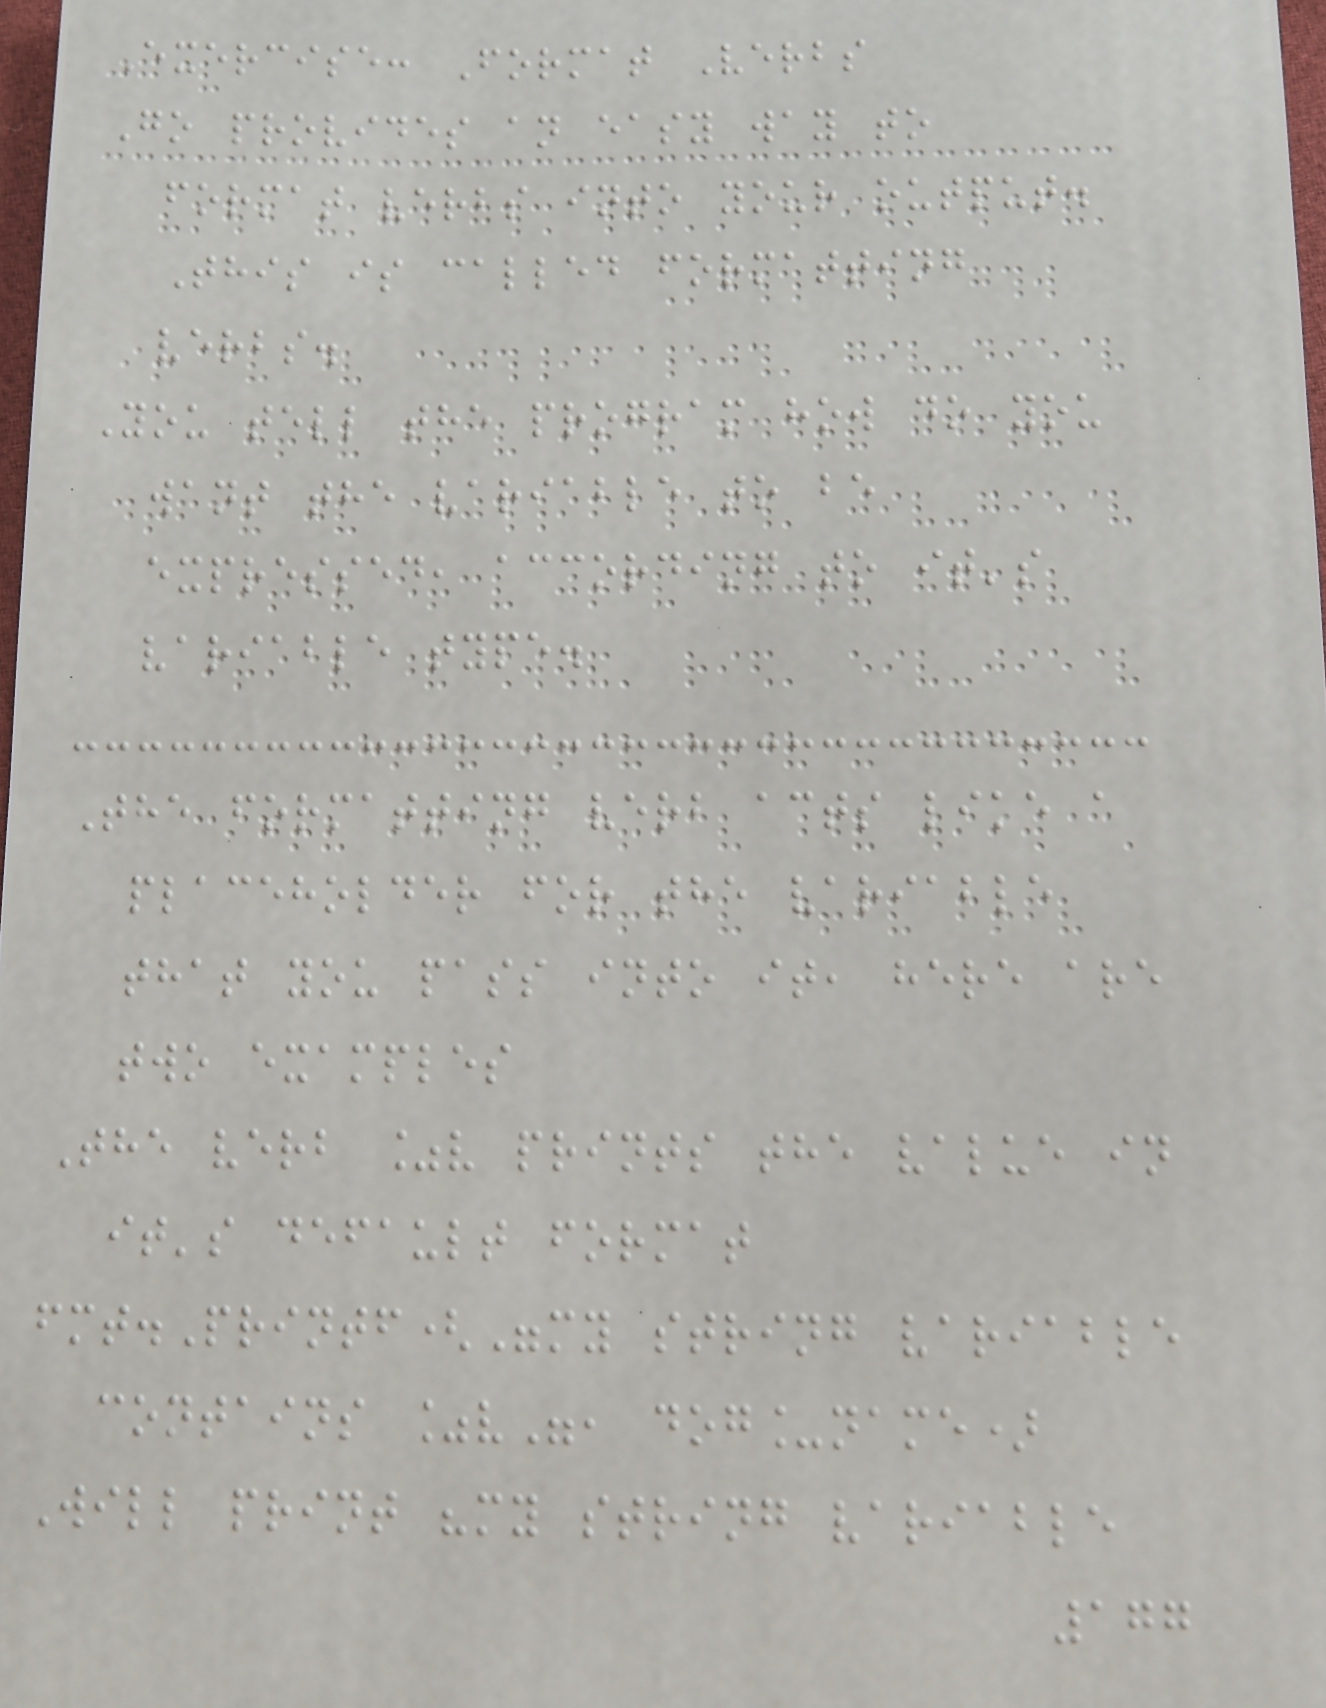Exercise: Format Verbs
Go provides an easy way to
format verbs into your output.
This is called formatting
verbs.
You tell the program how do you
want the variable to be
expressed, according to it's
variable type.
The formatting verb acts like a
placeholder for the variable
that you pass into it, here are
two examples
The verb %v prints the value in
it's default format
fmt.Printf("my string variable
contains %v", dog_name)
Will print "my string variable
177
